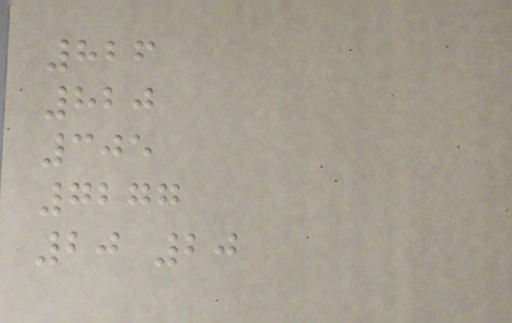826
820
305
7277
20 20
